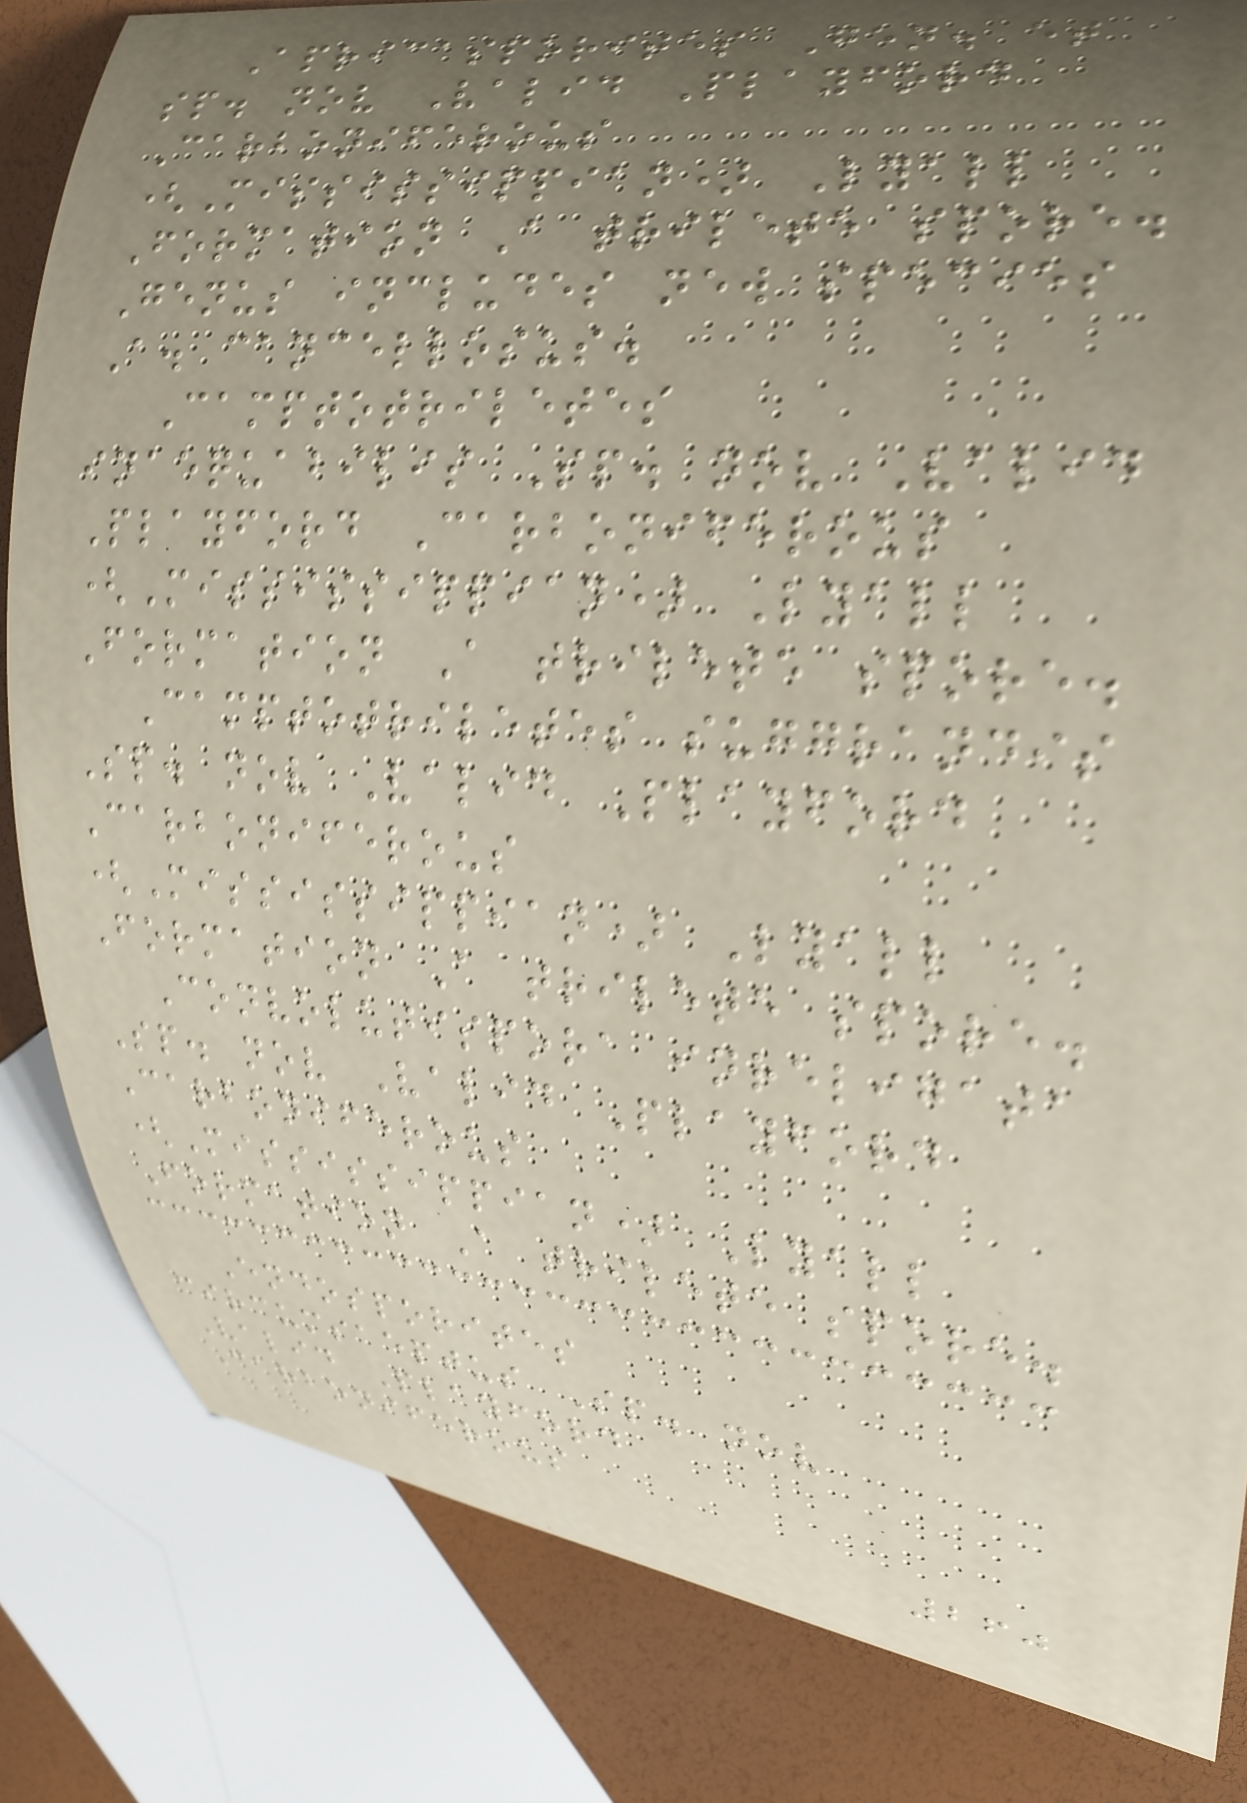Apricasporites Gen. et
sp. nov Valid Playford
Carboniferous
(Mississippian) Lyall
Formation A trilete spore.
Genus includes new species
A. cancellosus.
Camptotriletes
inaequabilis Sp. nov Valid
Playford Carboniferous
(Mississippian) Lyall
Formation A trilete spore.
Camptotriletes suggrandis
Sp. nov Valid Playford
Carboniferous
(Mississippian) Lyall
Formation A trilete spore.
Convolutispora inreligata
Sp. nov Valid Playford
Carboniferous
(Mississippian) Lyall
Formation A trilete spore.
Endosporites
circumsaeptus Sp. nov
Valid Playford
Carboniferous
260
